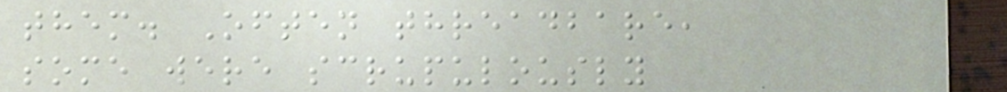them. Often threadbare,
some were scrupulously
